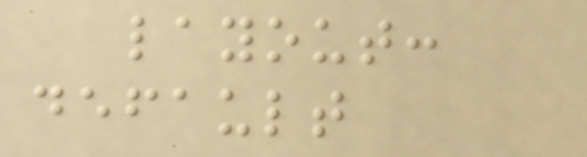layout:
default
